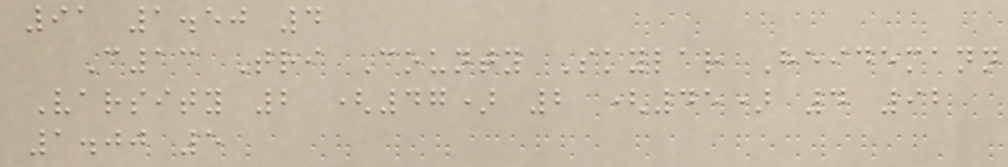91 1.50 4
C13 Tri County Skylar Heidemann
Varsity 2 (47) 2 (45) 4 92
1.00 5
